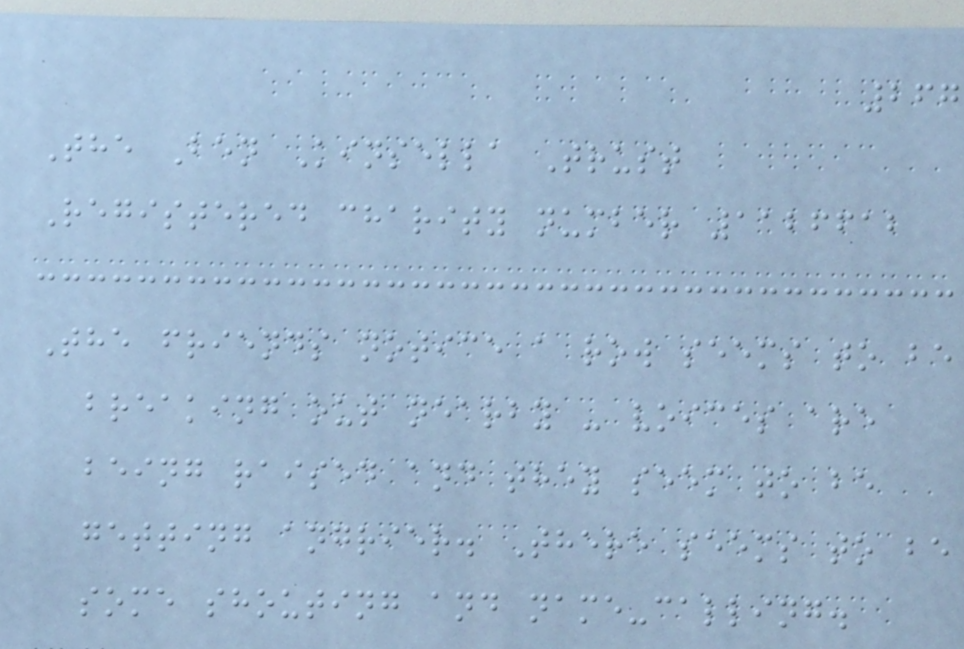267
The Ben Kinsella Trust
Registered charity number 1126612
The friends notice a row seems to be
breaking out nearby - voices are
being raised and they seem to be
getting angrier. There seems to be
some shouting and name-calling.
